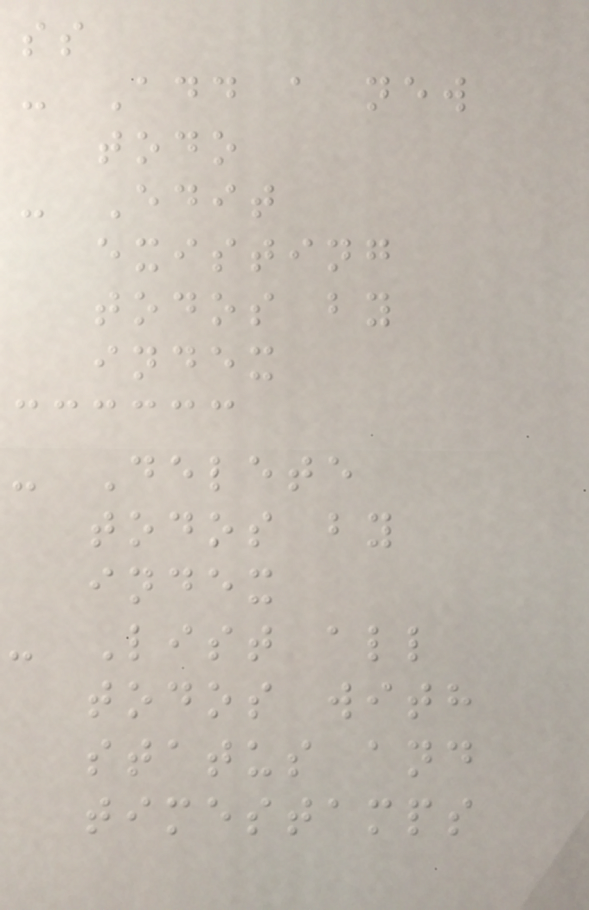ss
- Add a new
todo
- Edit
existing
todos by
index
- Delete
todos by
index
- List all
todos with
status and
timestamps
